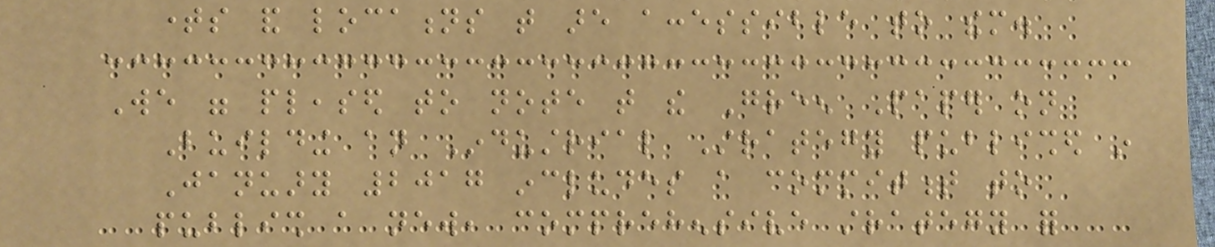times and locations that are accessible to them.
We were pleased to note that the Green Paper on
Building an Industrial Strategy published in
January 2017 includes a commitment to
publish a new, comprehensive strategy for
